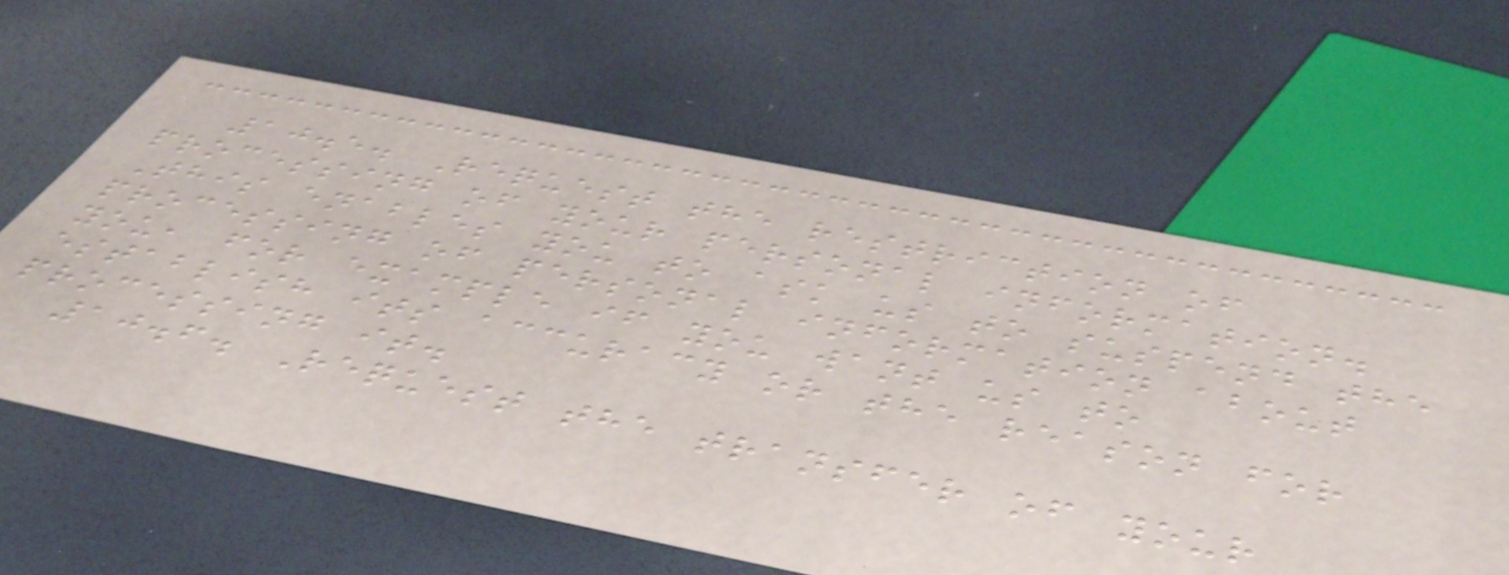10.5. Request the restriction of
processing of your personal information.
This enables you to ask us to suspend the
processing of personal information about
you, for example if you want us to
establish its accuracy or the reason for
processing it.
10.6. Request the transfer of your
